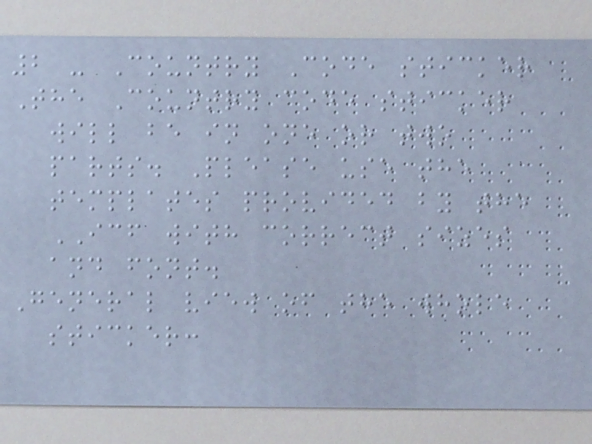2 - Country Code sticker
The Country code sticker
will be in one or two
parts. Please use the
templates provided by the
ICF with correct sizes
and font.
General view of the whole
sticker:
